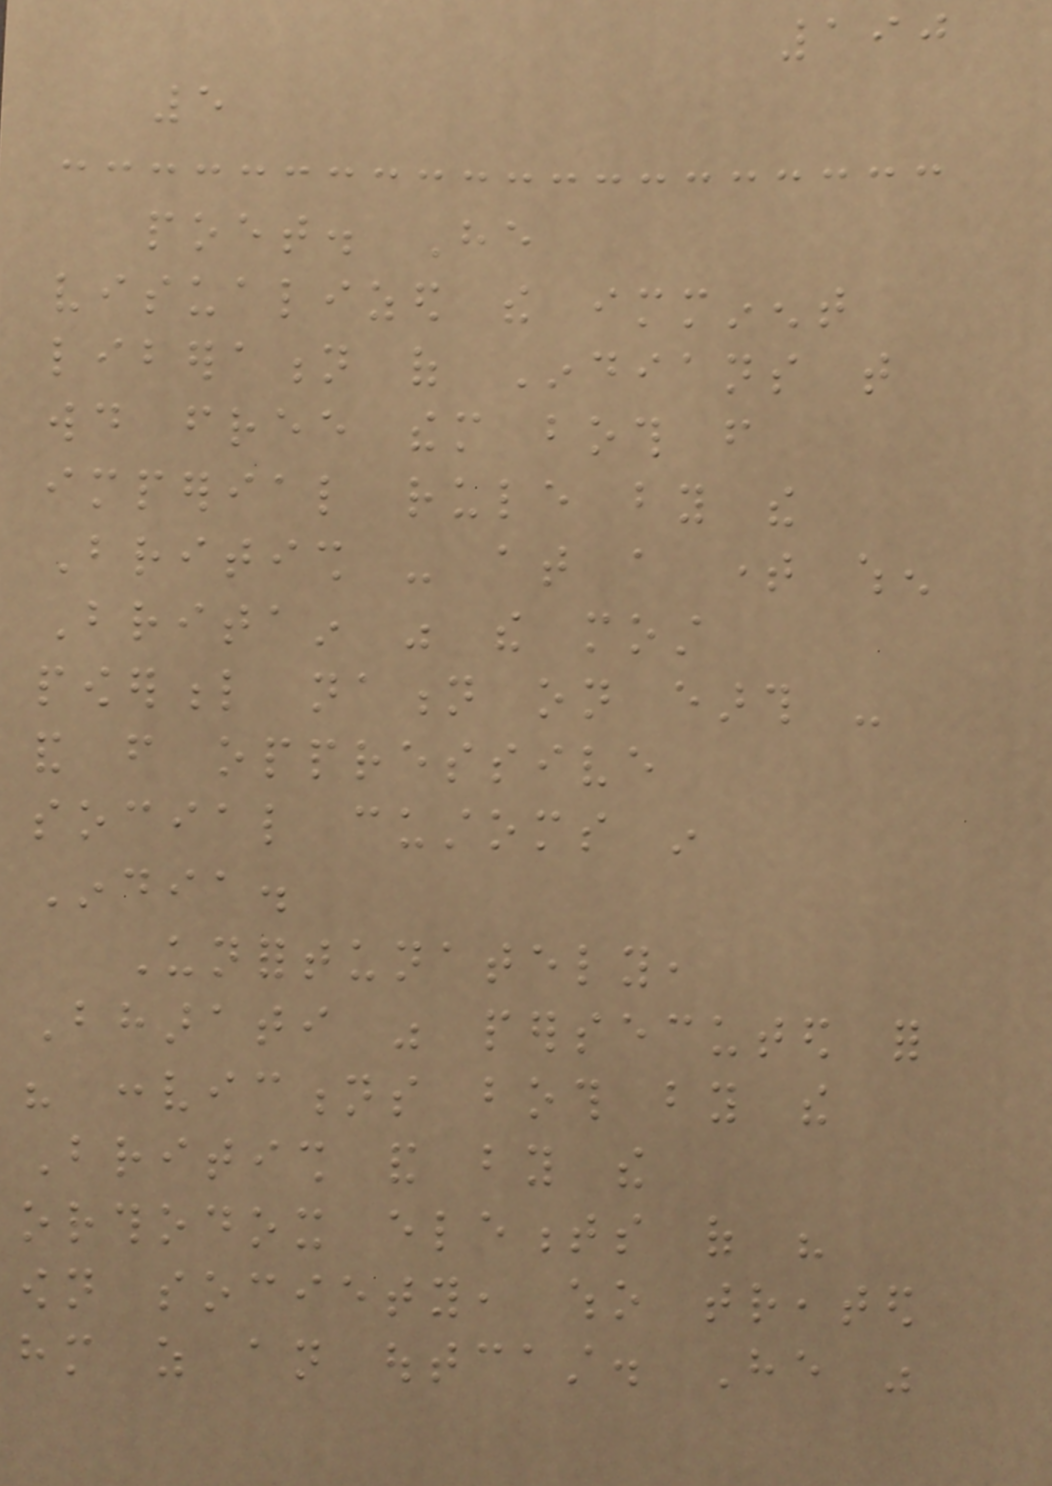190
5
poet. He
visualized the imminent
liberation of Indians that
would free them both from
imperial rule by the
British - at a time when
Britain was the most
powerful nation on earth -
and from oppressive
social customs in
India.
Unfortunately,
Bharati was persecuted for
his convictions both by the
British and by the
orthodox elements of his
own society, who treated
him as an outcast. He was
